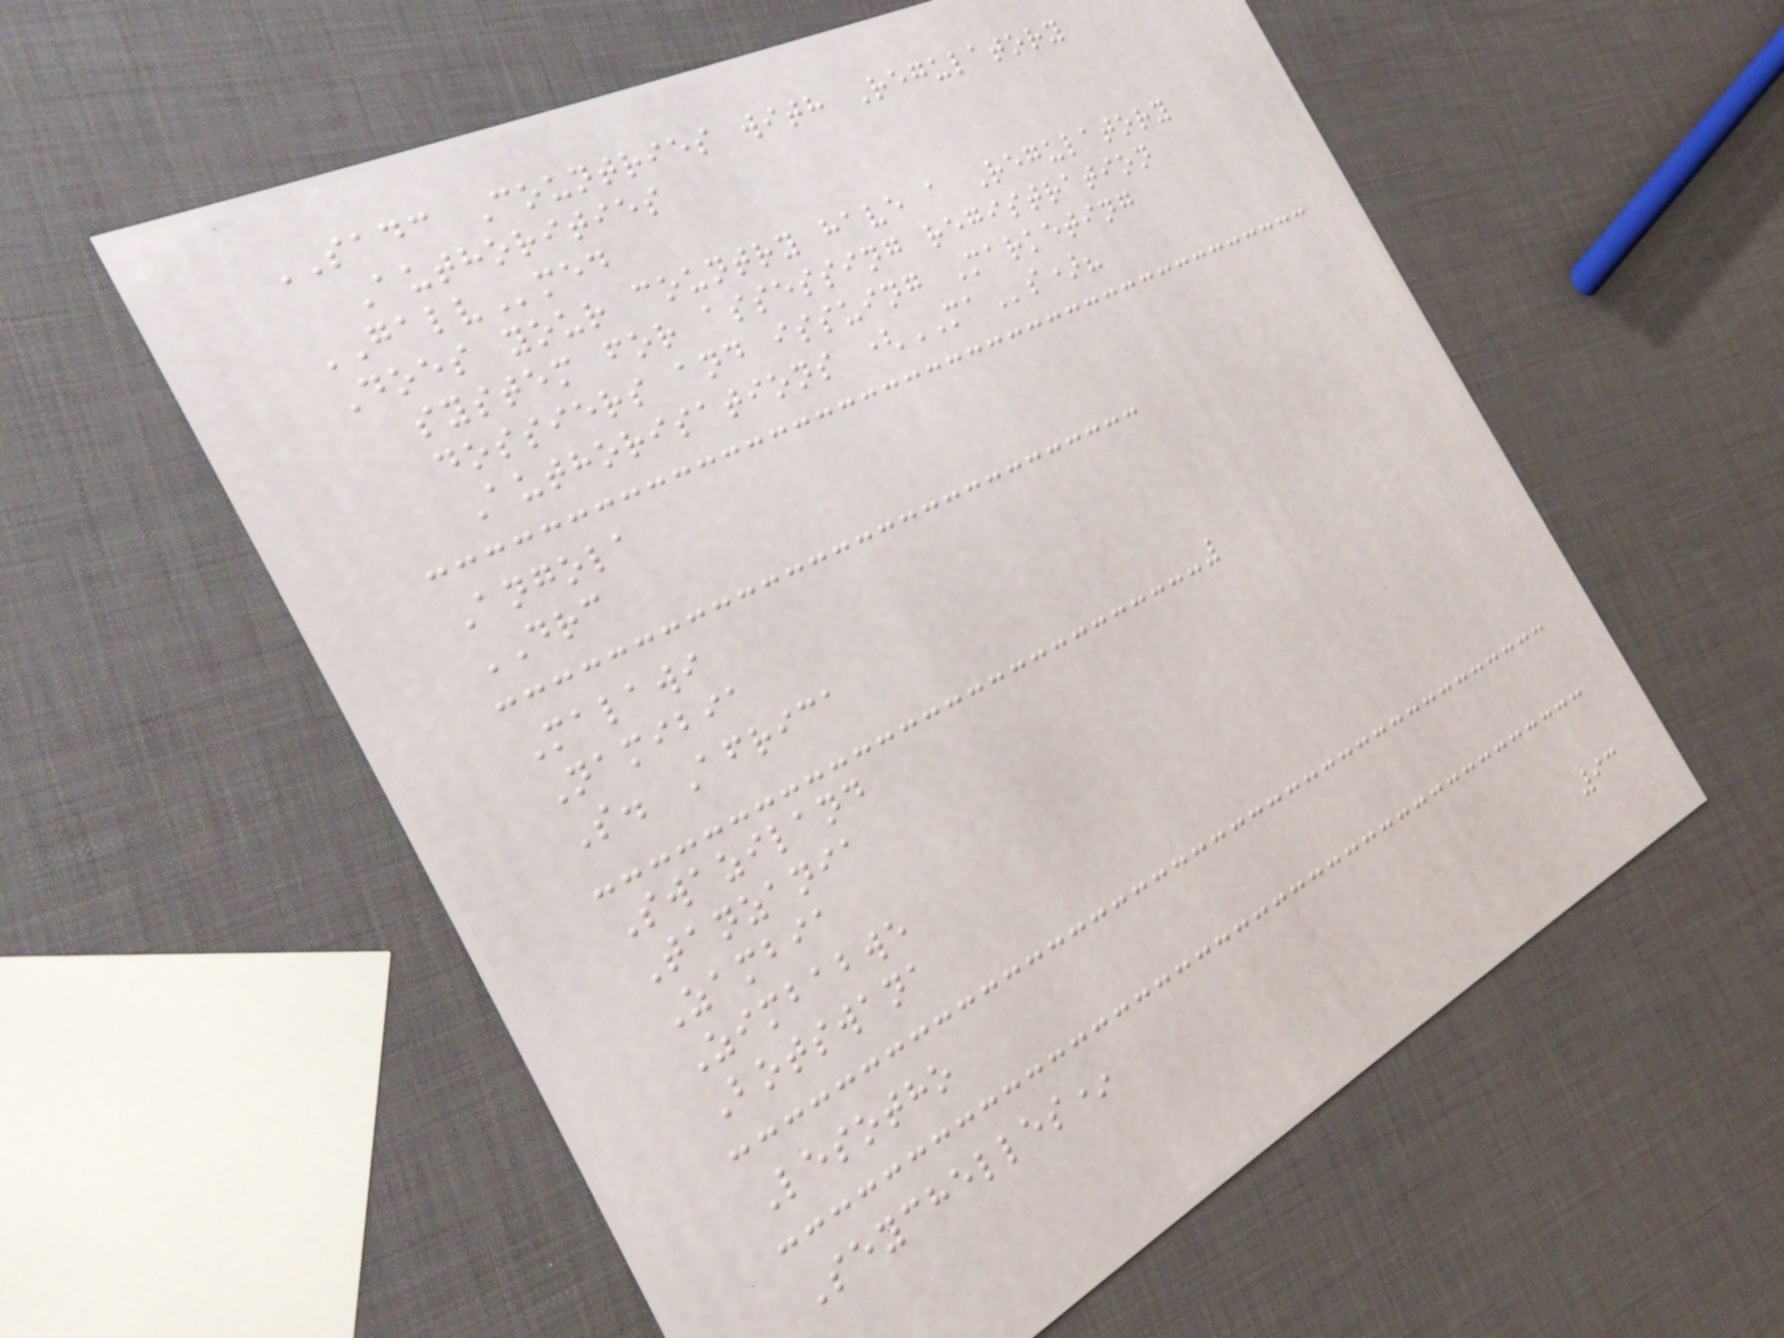SADC Countries with Regulatory
Authorities
GALVmed
Does your country have a Regulatory
system for assessing registration
dossiers and issuing Marketing
Authorisations (MAs)?
Angola
DRC
Malawi
Namibia
S. Africa
Swaziland
Tanzania
Zambia
Zimbabwe
Botswana
Lesotho
Seychelles*
93
